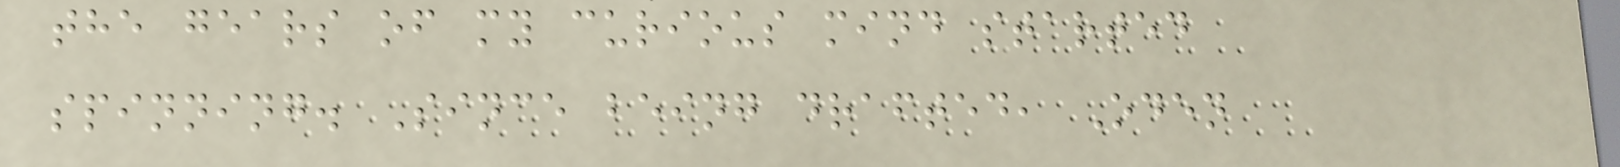the gears of my curious mind started
spinning. Since being drafted, Oden
